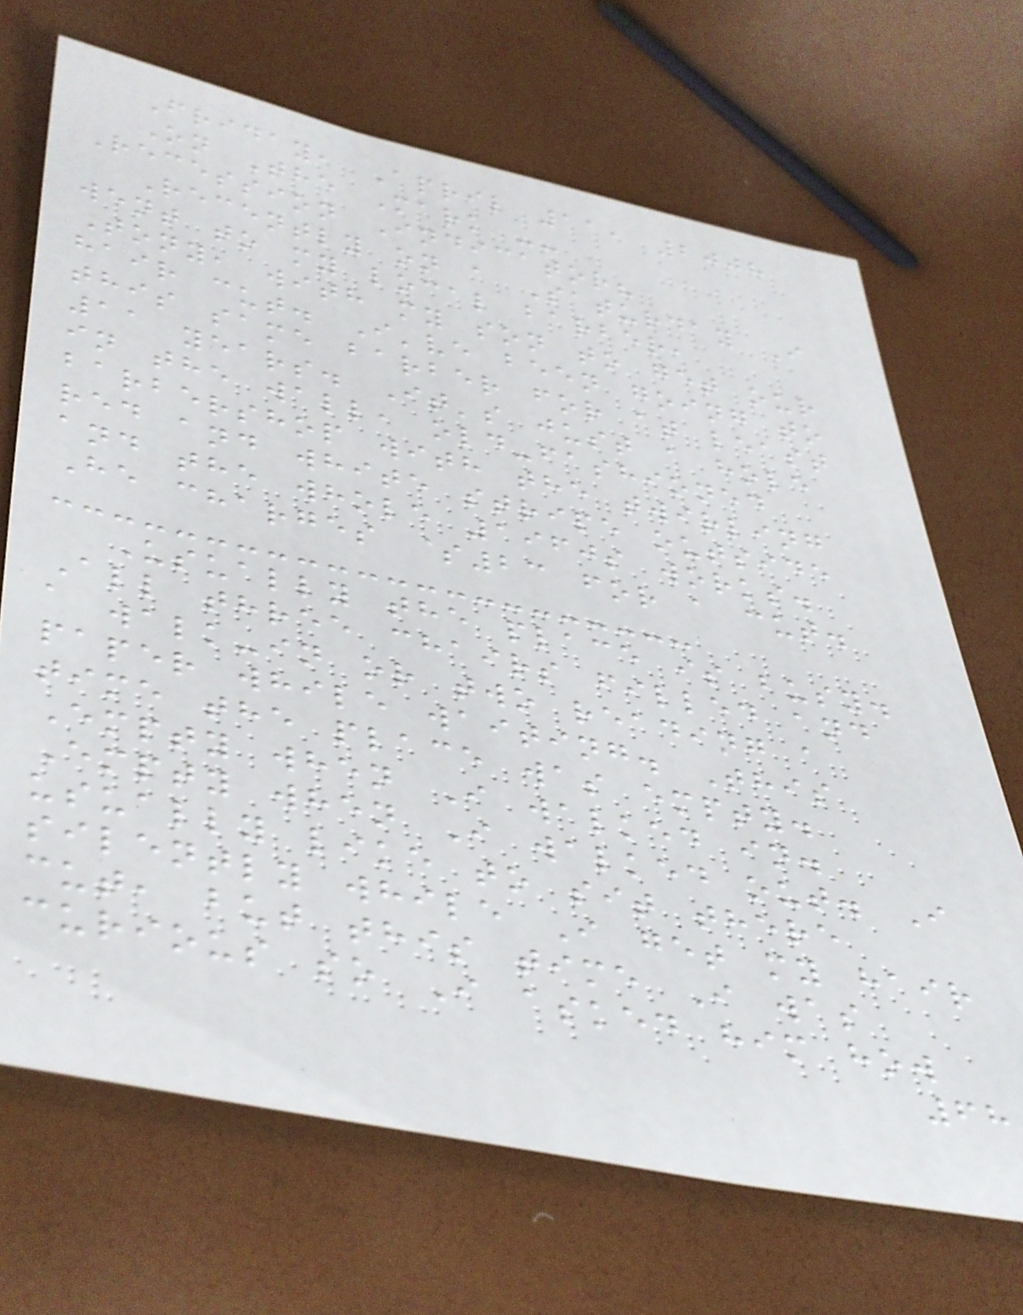Friday, April 11, 2008
On The Mark --
Recession Indicator?
Recently on a Saturday I
went to my local barber,
Tony, with my son to get our
hair cut. I've been going to
this same barber for at least
11 years. It's just a hole
in the wall, old-fashioned
barbershop with the twirling
red and white stripe outside
and the whole 1960s works.
He charges $23 for a cut.
Usually the place is busy.
All three chairs filled and
a walk-in or two reading a
paper while waiting. This
time the place was empty.
Empty when I walked in.
Empty when I walked out. I
usually like to sit there
silently while I get my hair
cut, but this time I was
curious so I asked him how
68
